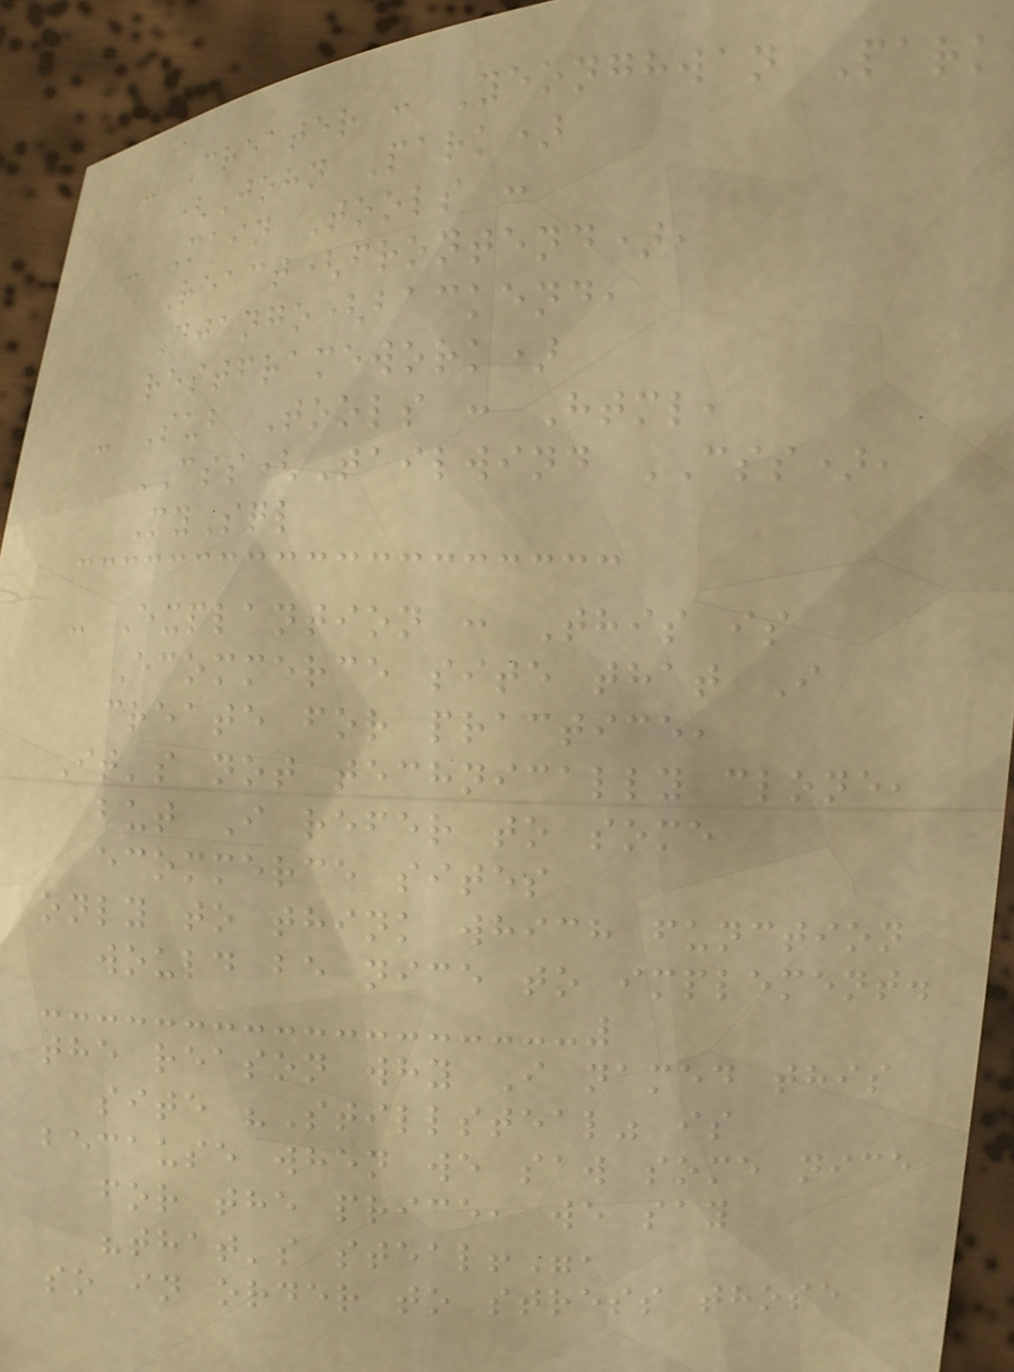- Creater : Yeonghwan Park
(John Park)
- Main Tools :
React(frontend),
Django(backend,
restframework)
- Sub Tools : Html,
CSS(Tailwind CSS),
MySql
- Explantion : This is
Ecommerce site that I
create for practice,
It's not technically clone,
but I refer to some
ecommerce sites
only to think which function
would be nice to implement.
the reason why I named this
site "Stillsteal" is
because when we saw some nice
for the price, we say
"that's steal!",
so in order to stress those
